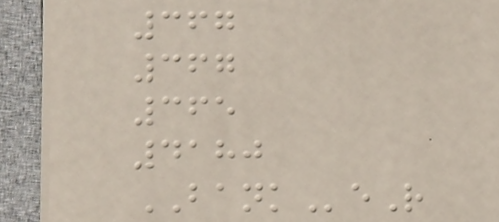367
367
365
4180
BANKeR
